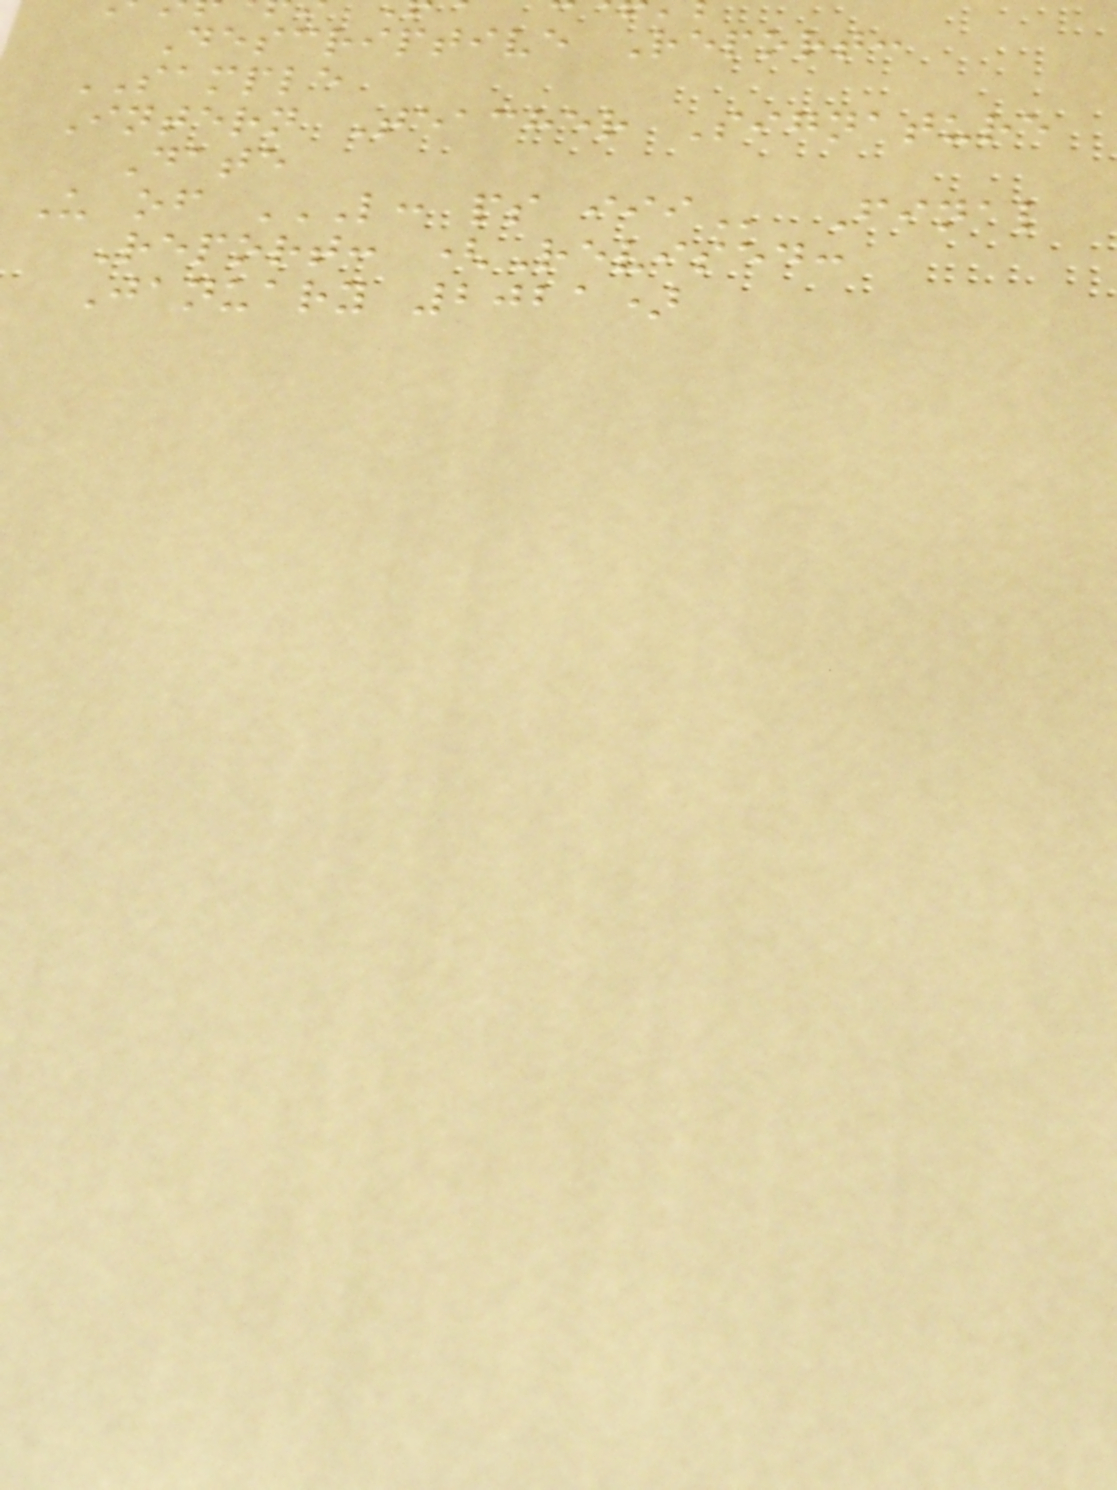Descriptive Report:
SAMPLE
Intern Teacher Signature
Date
U of L: PS III Final
Report: (Revised:
January 2021)
